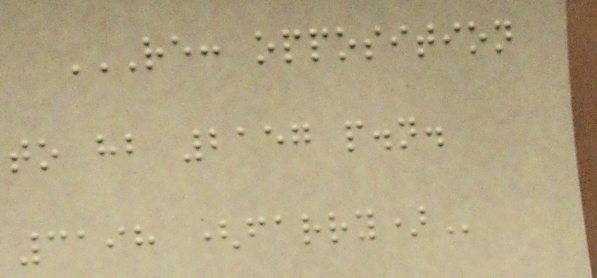RE: OPPOSITION
TO HB 2157 P.N.
3198 (FARRY)
